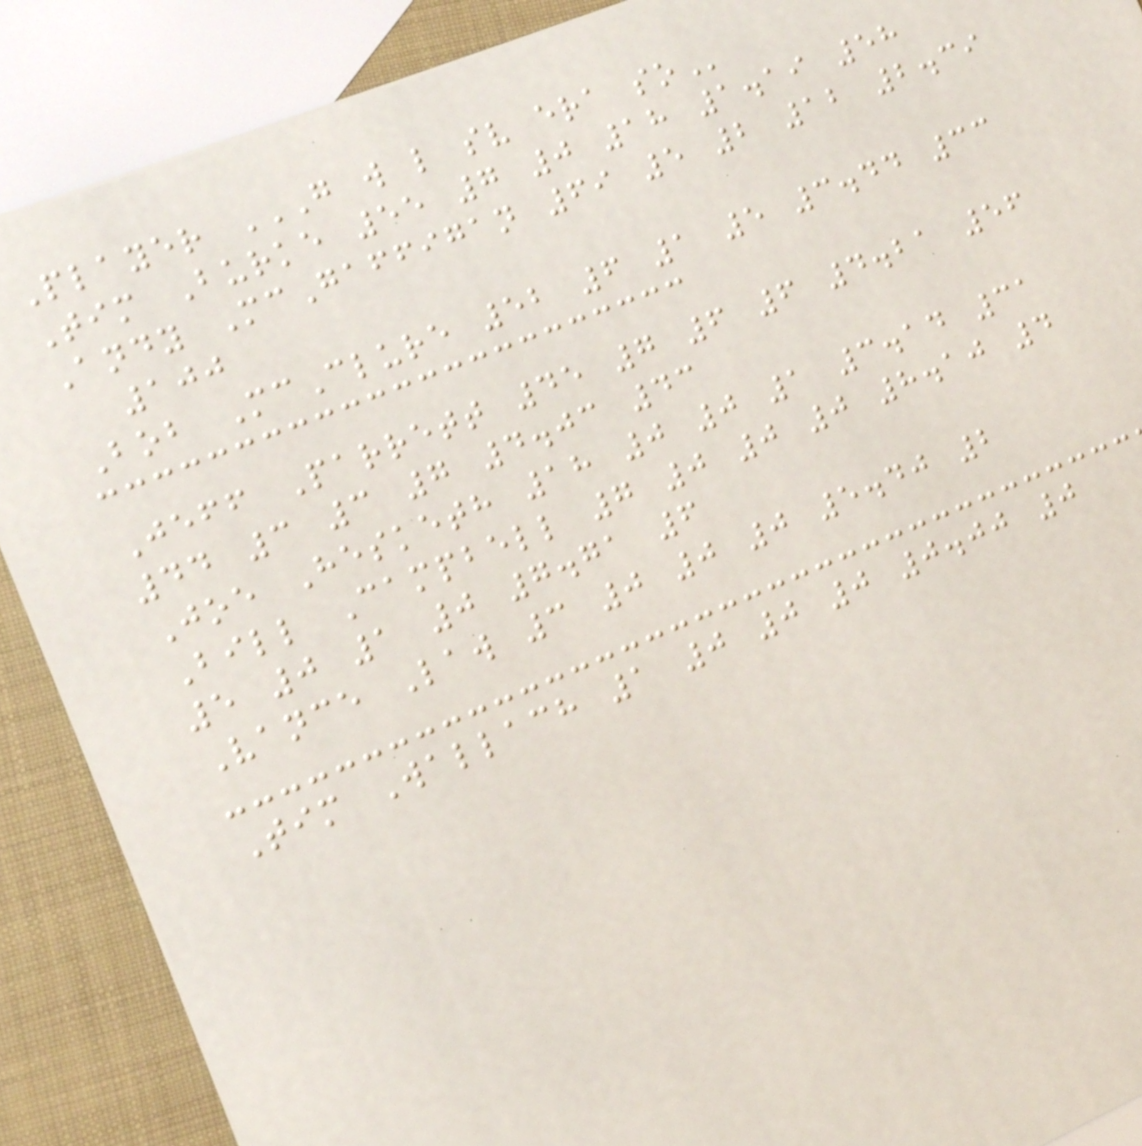Player G W L SV ERA SO
Tim Burke 55 7 0 18 1.19 58
Andy McGaffigan 69 5 2 12 2.39
100
Bob McClure 52 6 1 5 3.44 33
Jeff Parrett 45 7 6 6 4.21 56
44 3 3 7 4.03 43
Joe Hesketh 18 0 0 1 3.14 31
Bill Campbell 7 0 0 0 8.10 4
5 0 1 0 7.71 6
Vance Law 3 0 0 0 5.40 2
Tim Wallach 1 0 0 0 0.00 0
